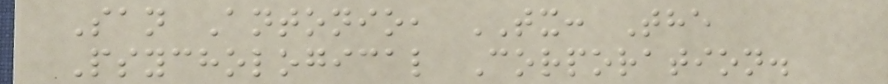San Antonio, TX: The
Psychological Corporation.
